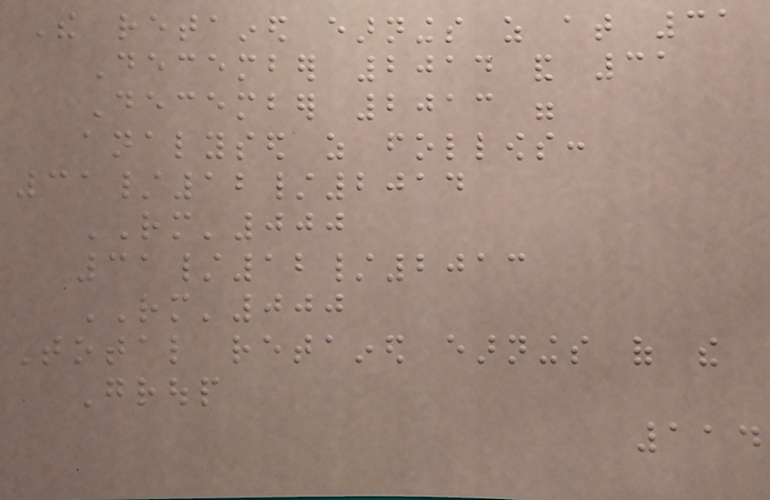The retained earnings as at 31
December 2014 and 31
December 2013 were
analysed as follows:
31/12/2014
RM'000
31/12/2013
RM'000
Total retained earnings of the
Group
114
